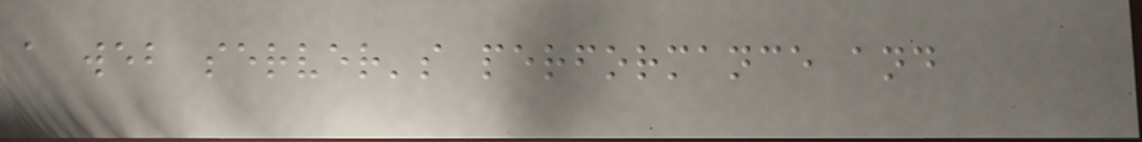a web server's performance and
